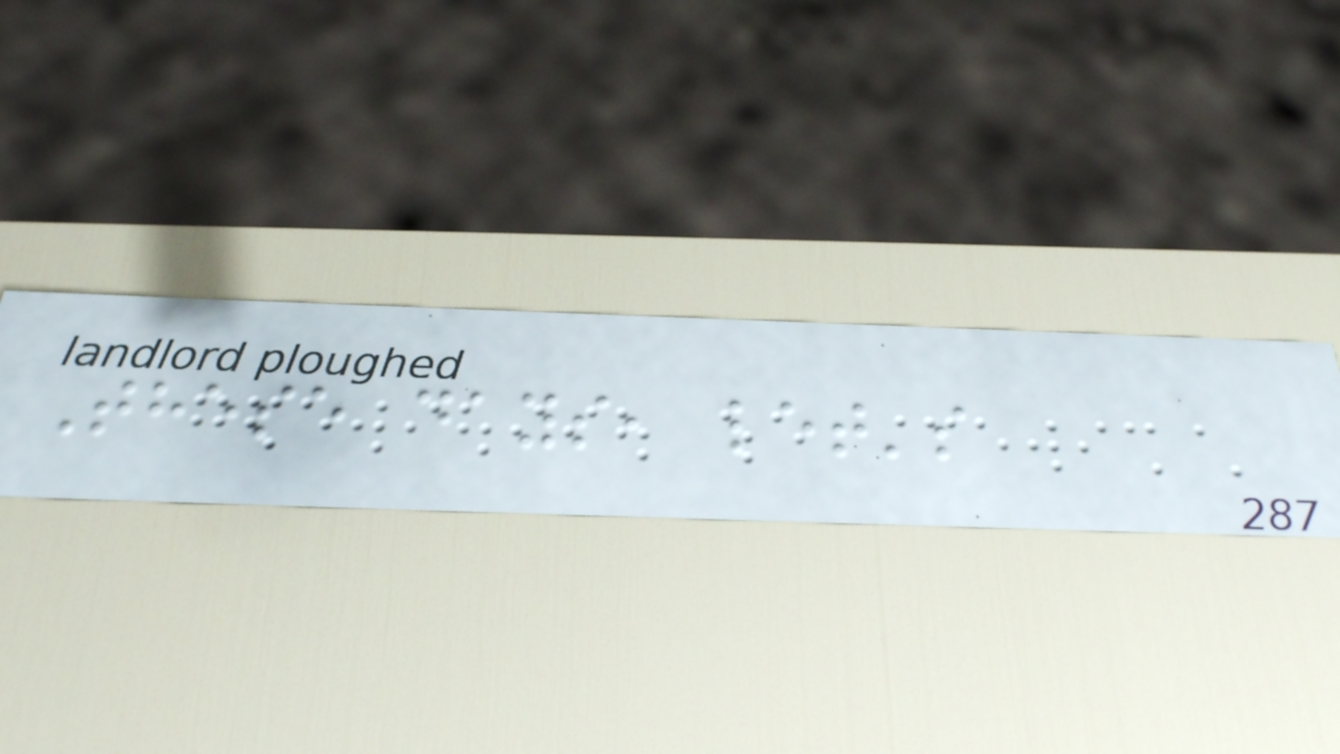These days, let's
